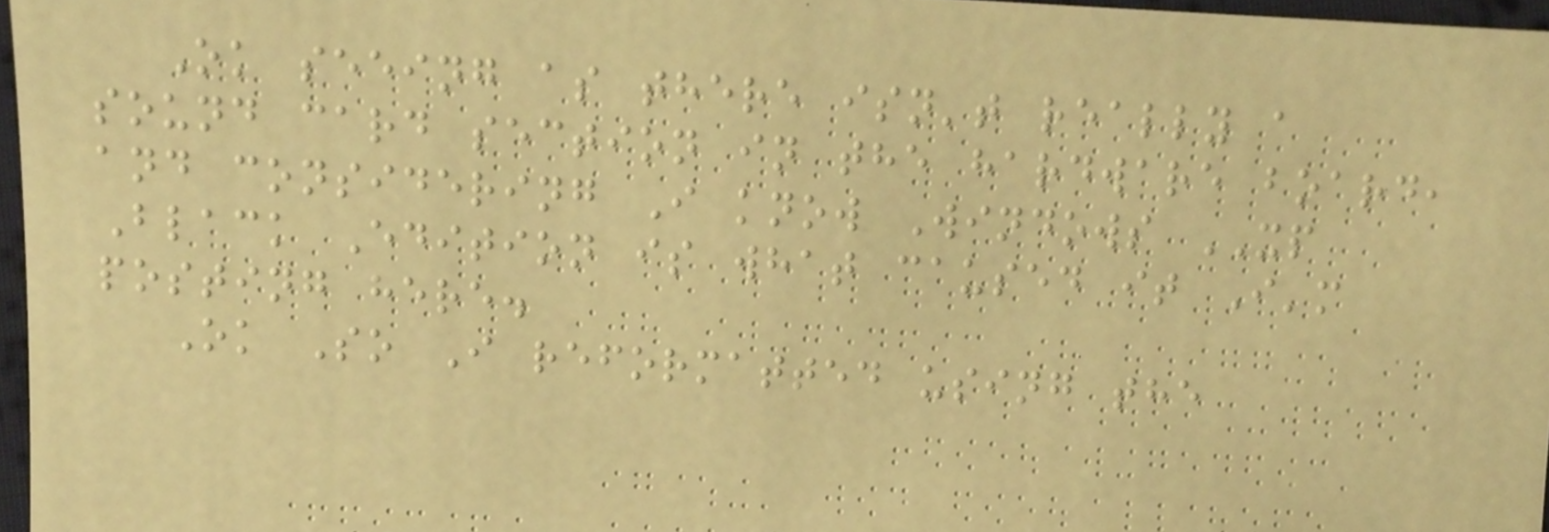Ok seeing as there isn't really a
sound card section in the hardware board,
and considering I know Windows XP
Black Edition is what caused it I'm
posting here.
Ok So I reformatted using the
